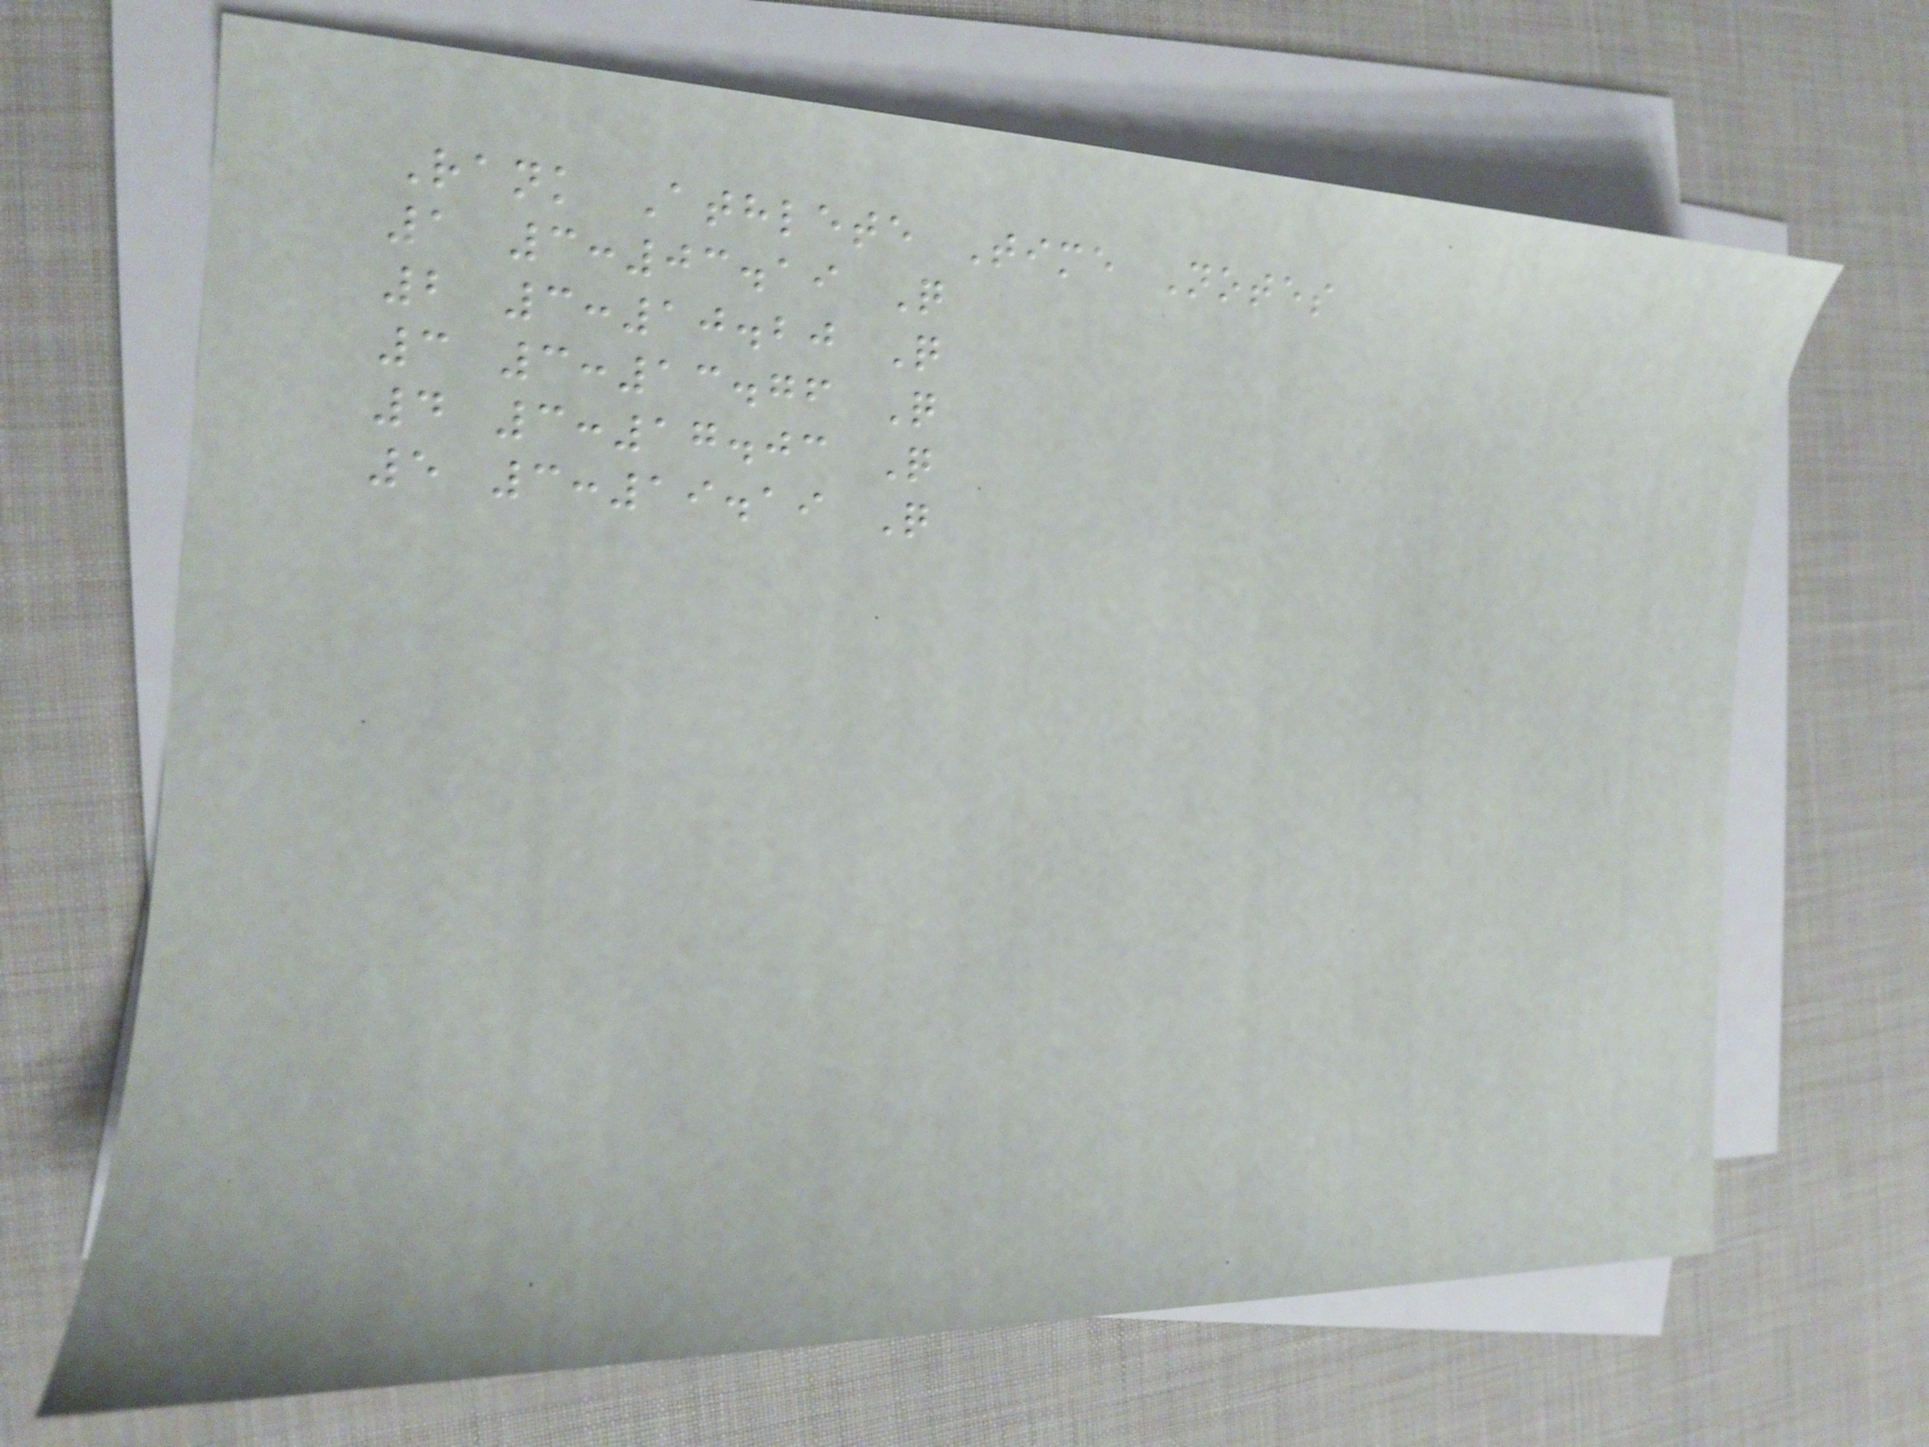Rank Athlete Time Notes
1 3:03.19 Q
2 3:10.20 Q
3 3:13.76 Q
4 3:17.03 Q
5 3:19.19 Q
